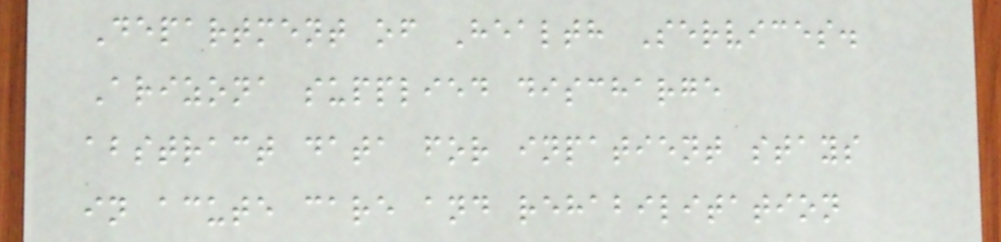Department of Health Services.
Arizona supplied discharge
abstract data for inpatient stays
in acute care and rehabilitation
